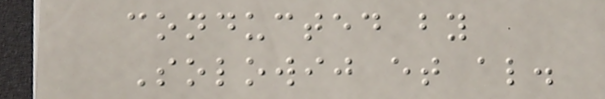conducted by
Solowij et al.
